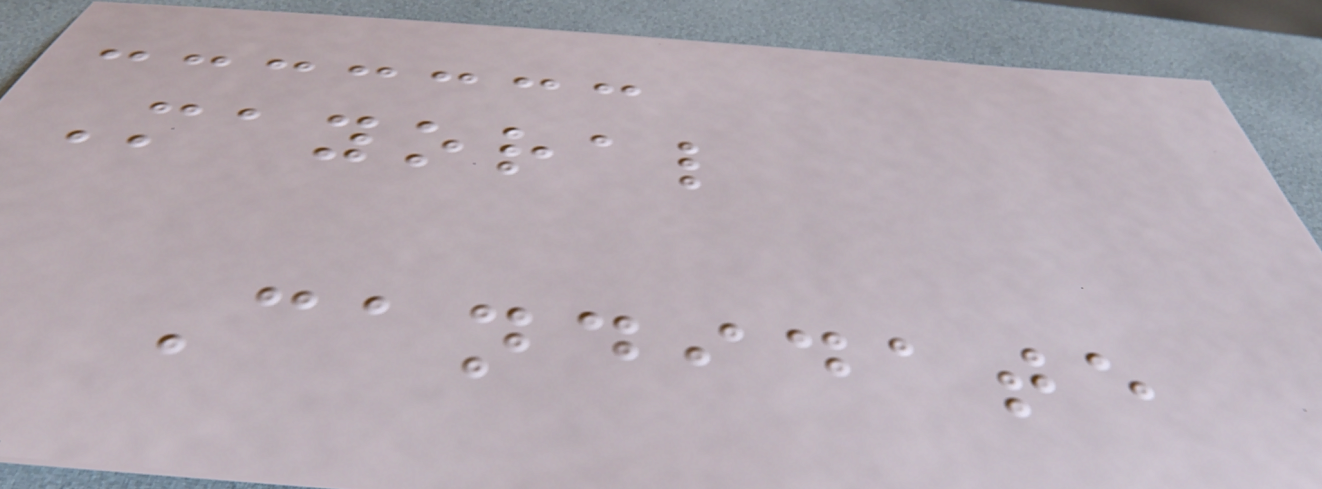Mayoral
Candidate
